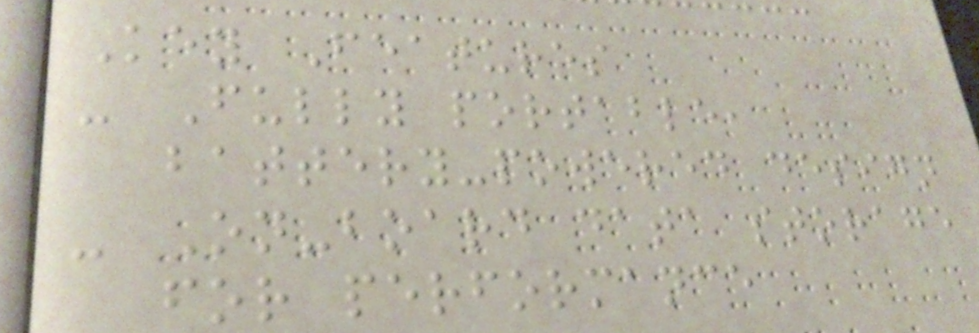Key Features
- Fully portable,
battery-powered design
- On-board data storage
for performance
